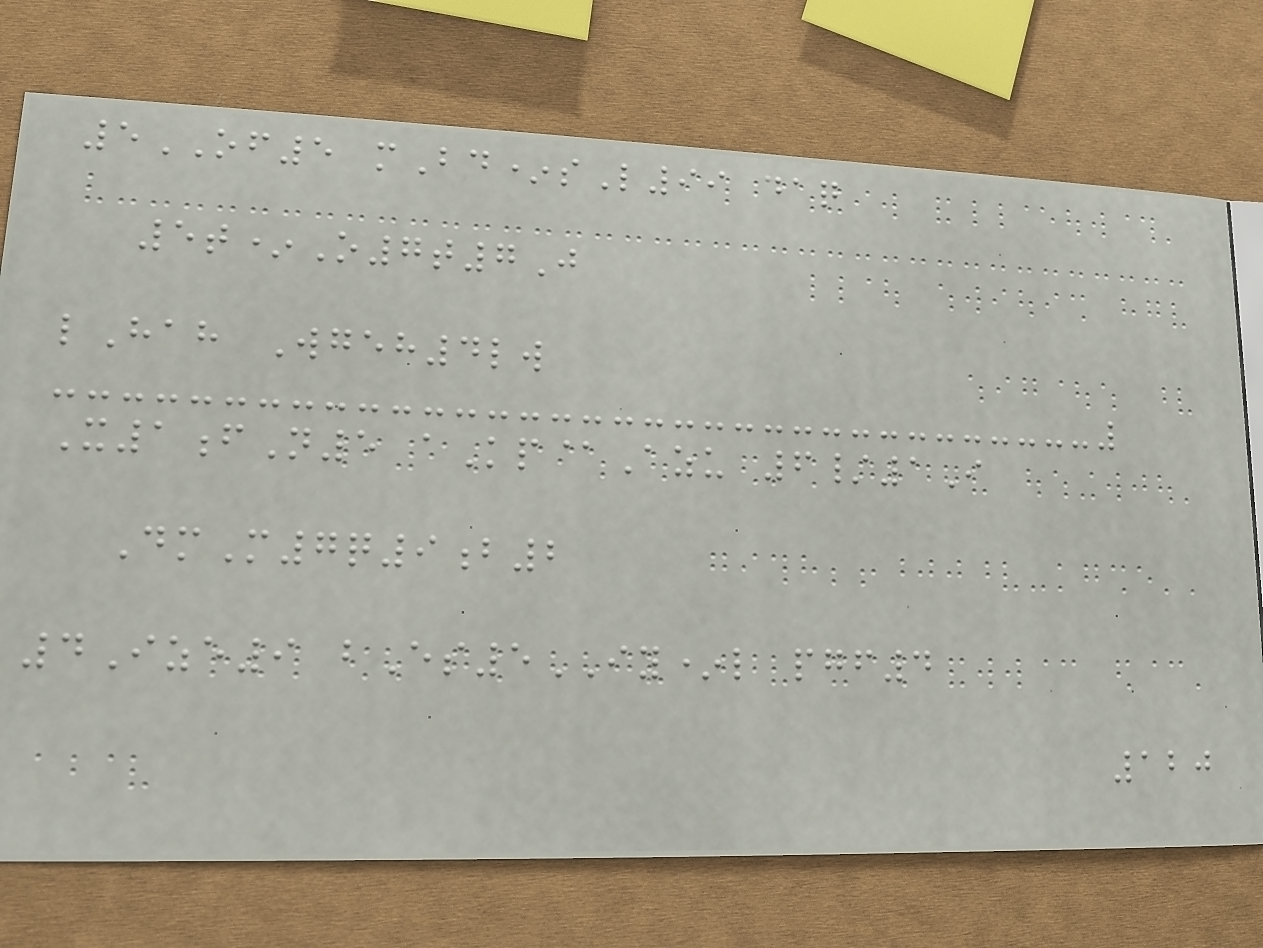5OF5 mBd*sL99 daq
5t*O7t7J
lHah Wgeh4lw
X1fN5 aKp@Azu 6/1I
DmM7q9b2
4Ize9 bEs5IY*l pgf4
120
